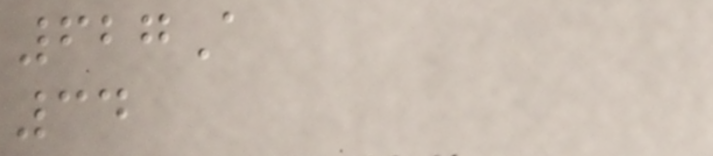627A
34
